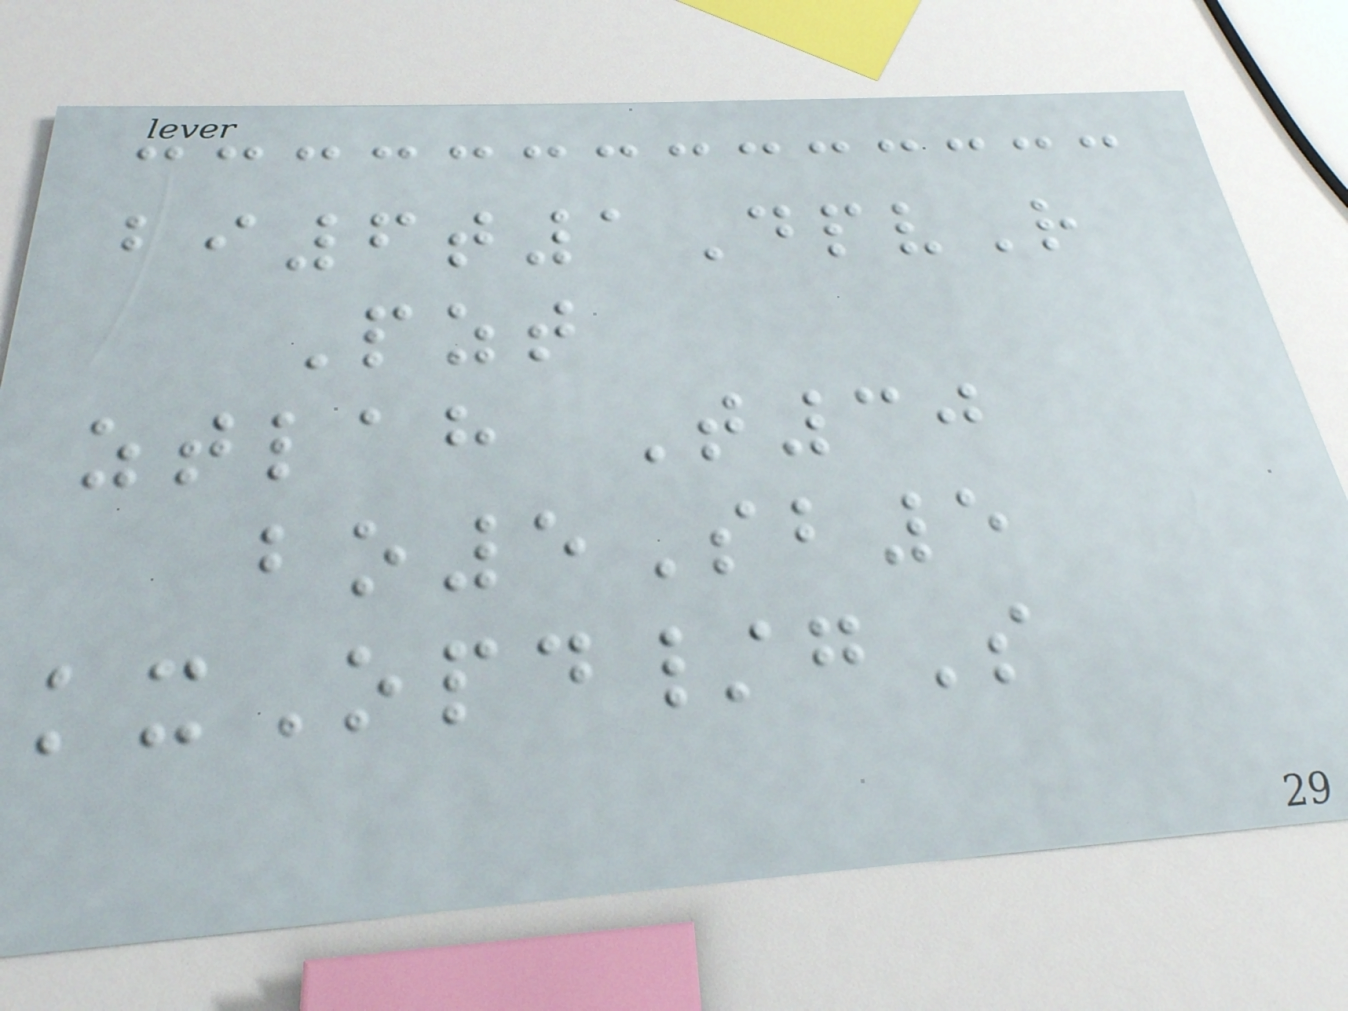bi6t1DpvR
Pzt
ztlah T30
bo5Sb5
kxOpd/gS
